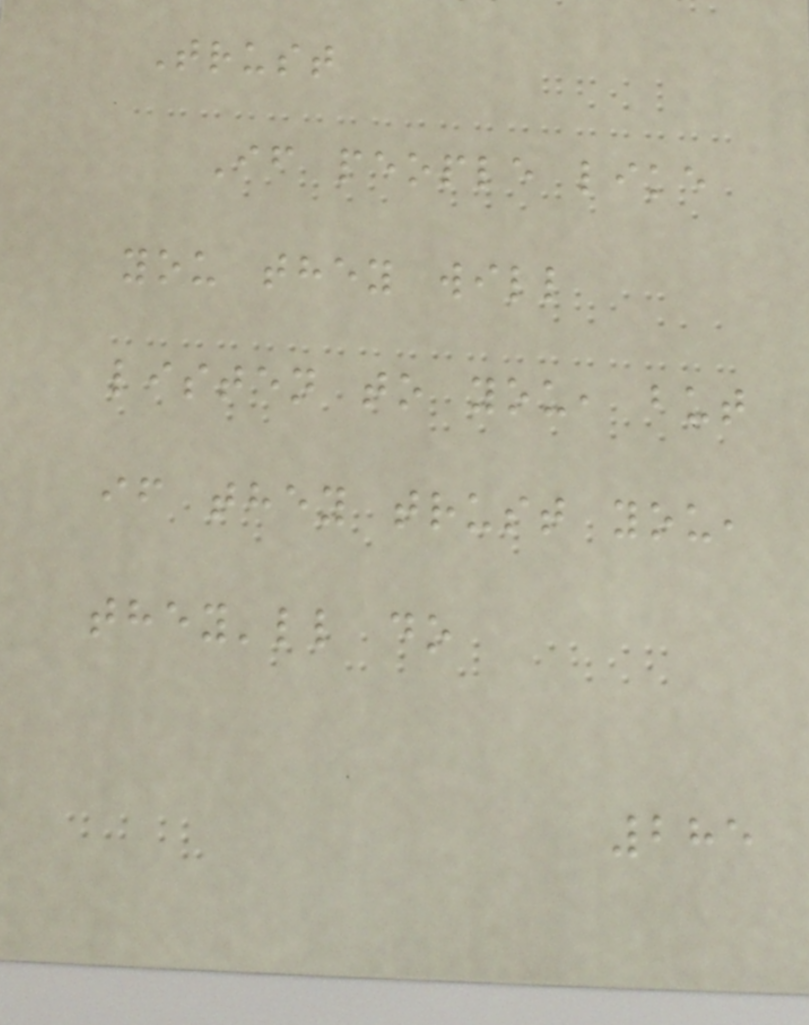Trust
If people like
you they will
listen to you, but
if they trust you,
they'll do
285
